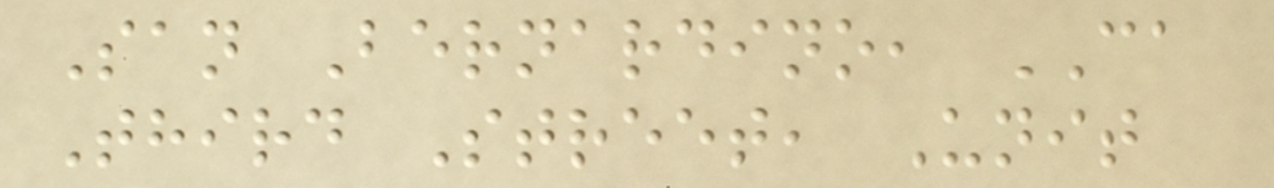San Bernardino, CA
Third Street, Unit
